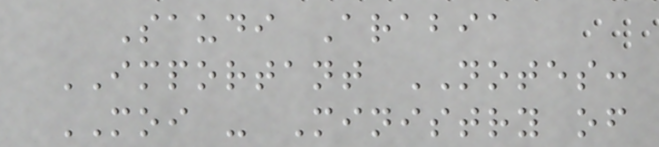Saudi Arabia
IMPORTANT NOTES:
MOI - Ministry of
